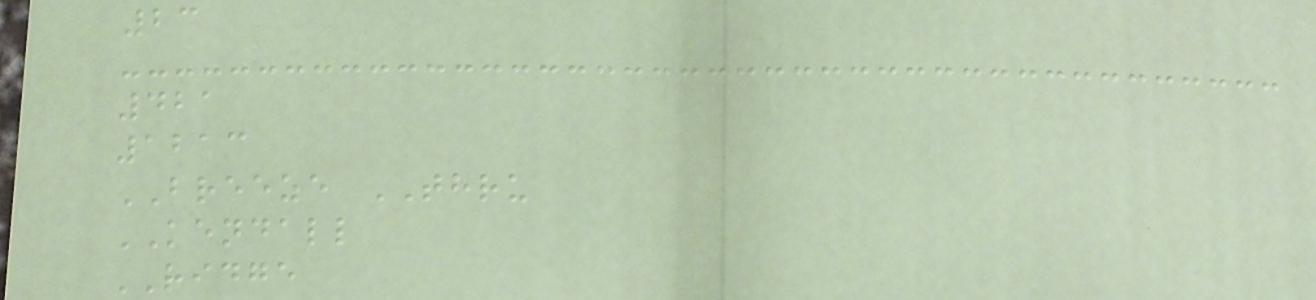23
421
1213
BREEZE THRU
KENDALL
RIDGE
